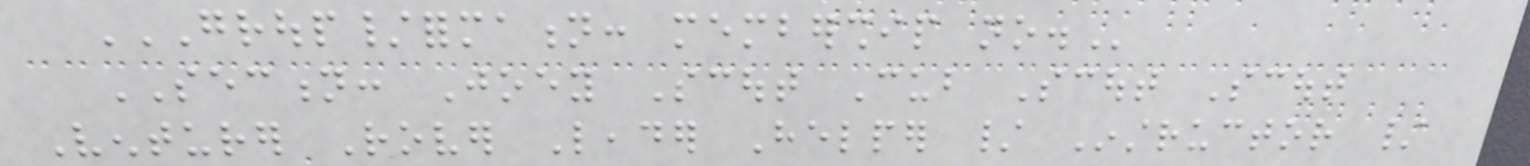GROUP/FORMATION: MEMBERSHIP NO.
SECTION: Joey Scout Cub Scout Scout
Venturer Rover Leader Helper / Instructor /
